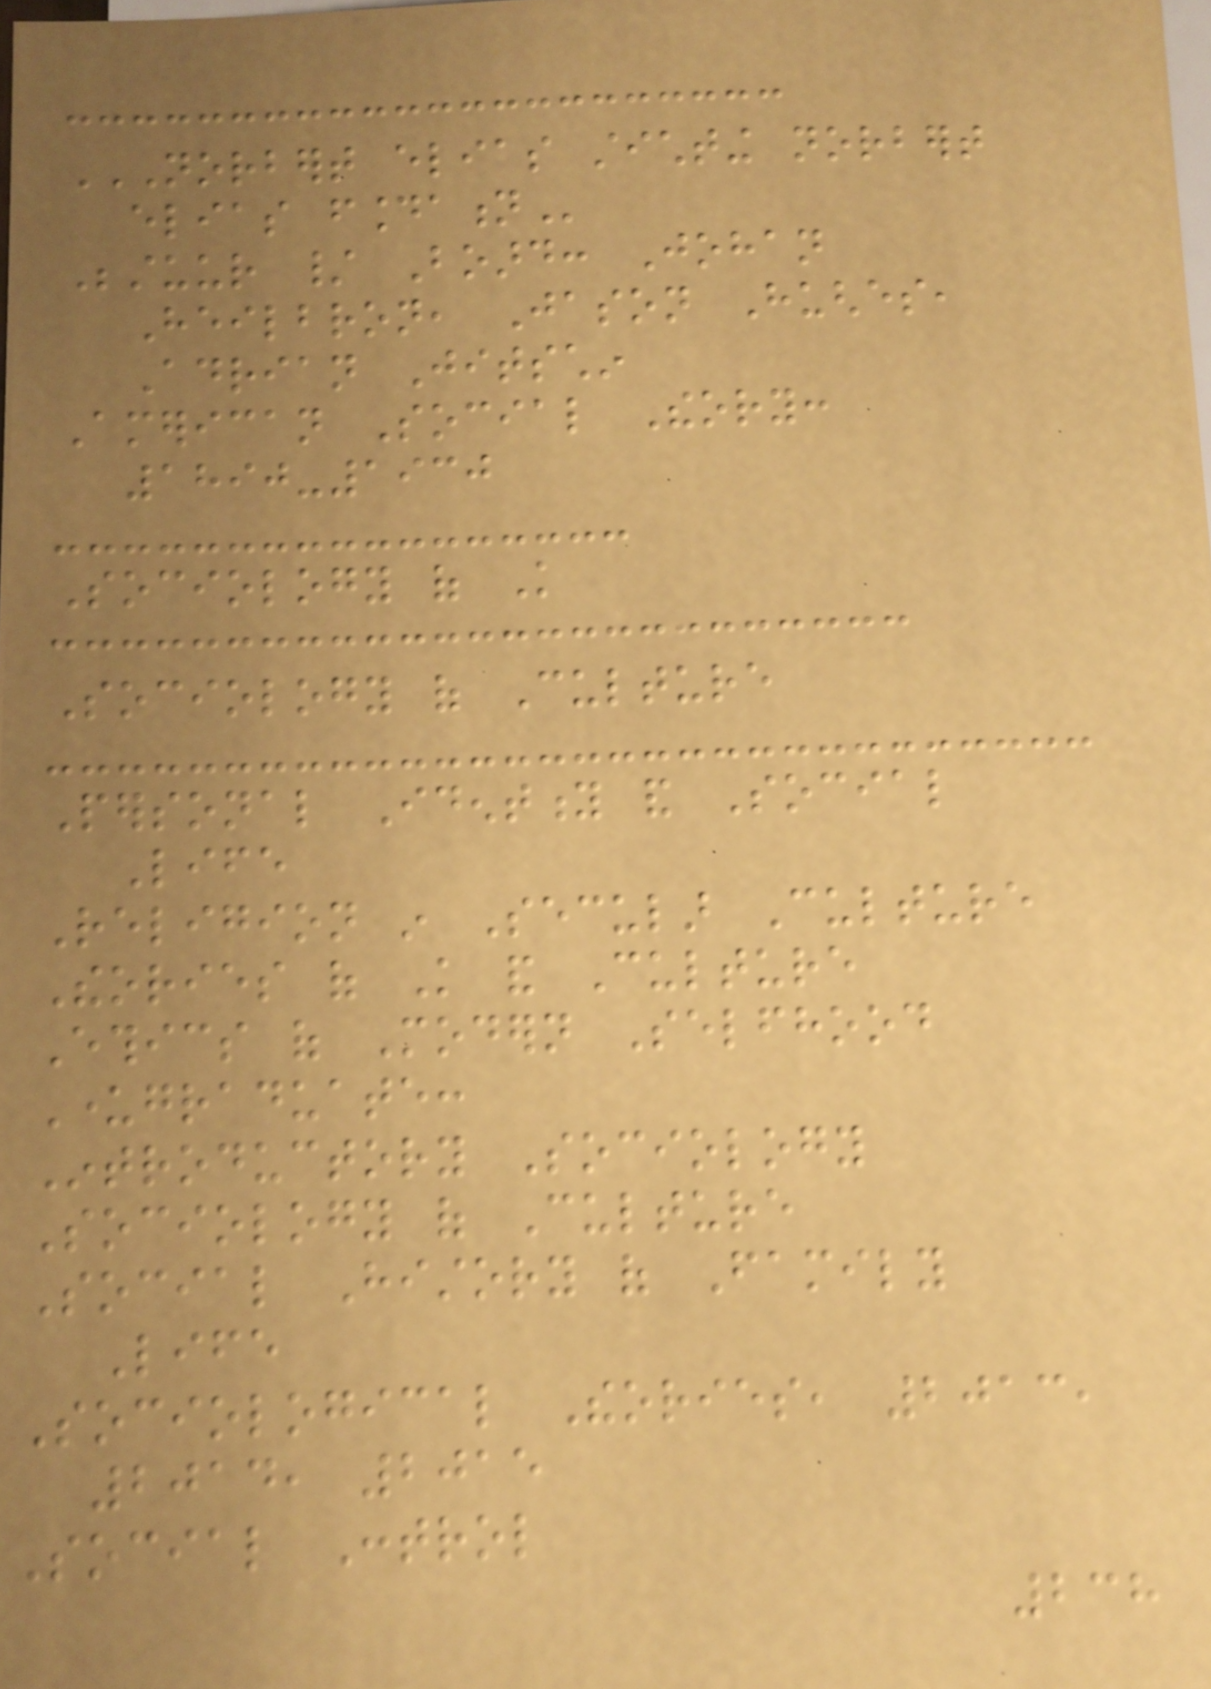NORBERT ELIAS STICHTING NORBERT
ELIAS FOUNDATION
Bestuur / Board: Johan
Heilbron, Jason Hughes,
Adrian Jitschin
American Social Theory:
1890-1930
Sociology of Knowledge
Sociology of Culture
Personal Identity and Social
Life
Religion in Secular Culture
Theories of Knowledge and Culture
Ethics of Modern Selfhood
Undergraduate:
Introductory Sociology
Sociology of Culture
Social History of Family
Life
Sociological Theories, 2013,
2014, 2015
Social Control
238
